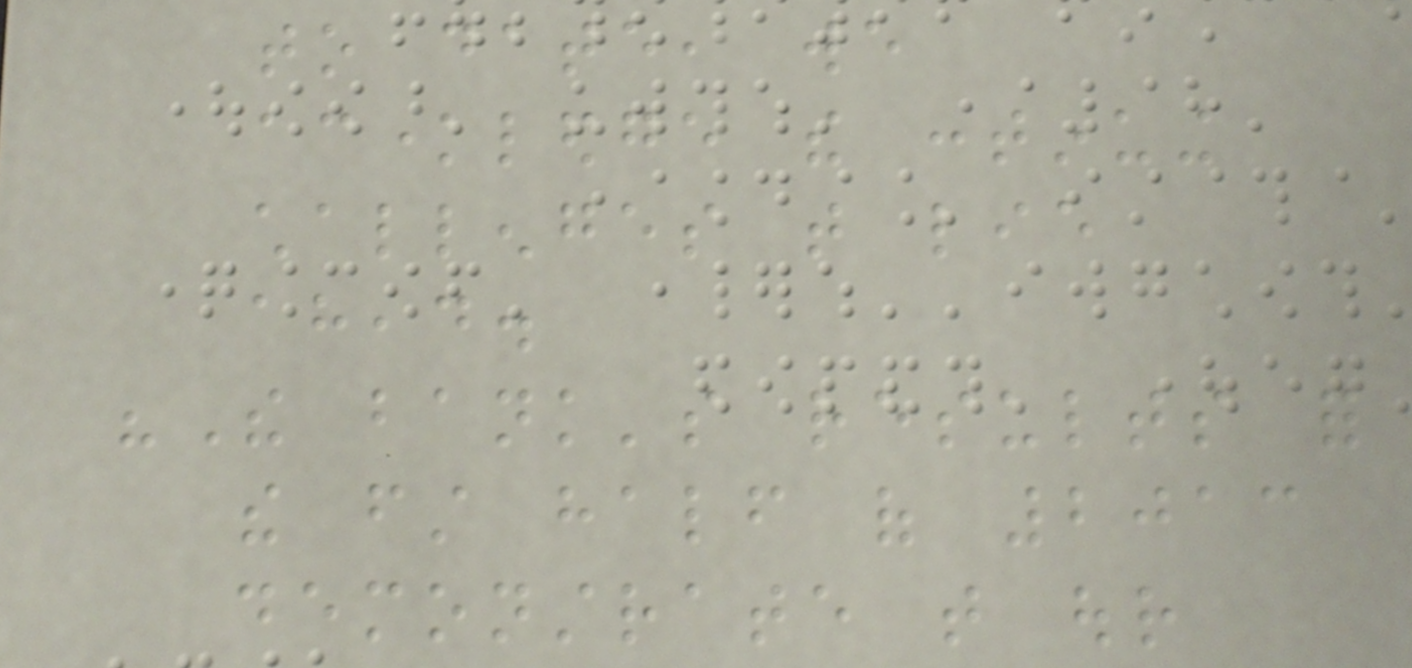to date, we
acknowledge the continuing
challenges that lie
ahead.
"The bank's results for
the first half of 2013
demonstrate that our
